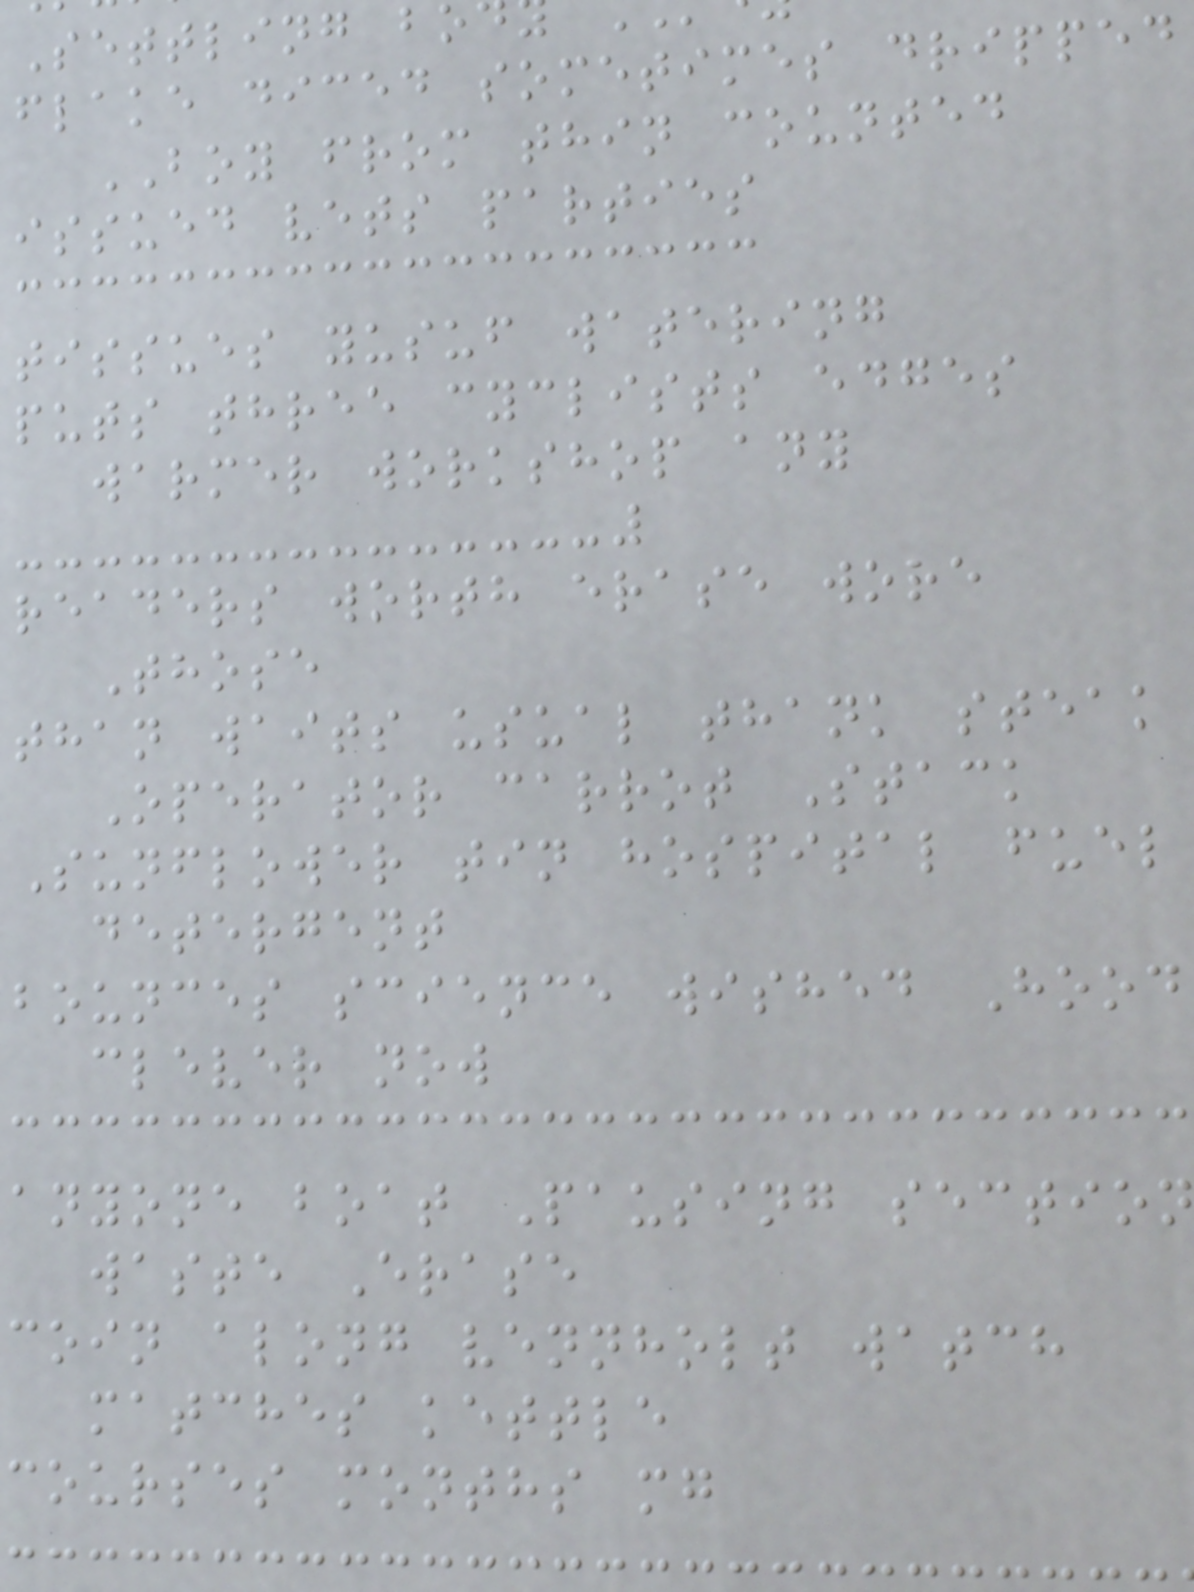Settling bo
flake diced sometimes dripped
BOY from thin counted
issued vets parties
tissues yusuf watering
puts three cyclists edges
warmer workshop any
readers worth erase wore
Those
than waits usual thank steak
Operator carrot Stack
Sunflower tin hospital fuel
detergent
bounces science wished Hood
clever now
anyone boat Pausing section
waste Erase
coin along vennholt watch
matches kettle
courses months mg
